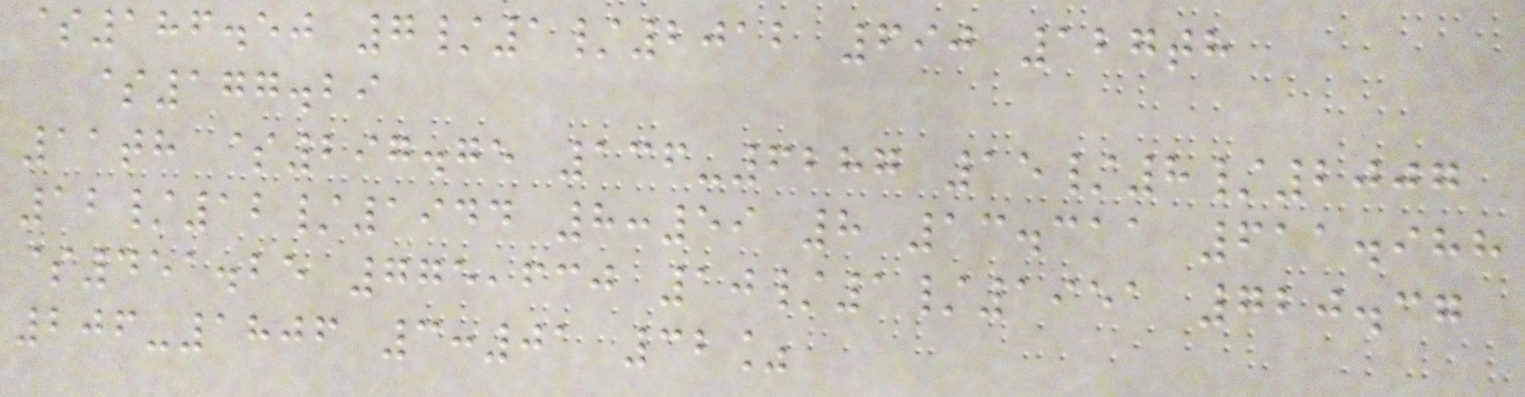$186.50 7/1/2012 690 127th
$177.29
11th $297.75 136-6287 15/8/2007
12/12/1944 8:59 8 13.311 611.988
$451.25 775,630 10/1/1951 720.37
206-1806 3:01 32%
